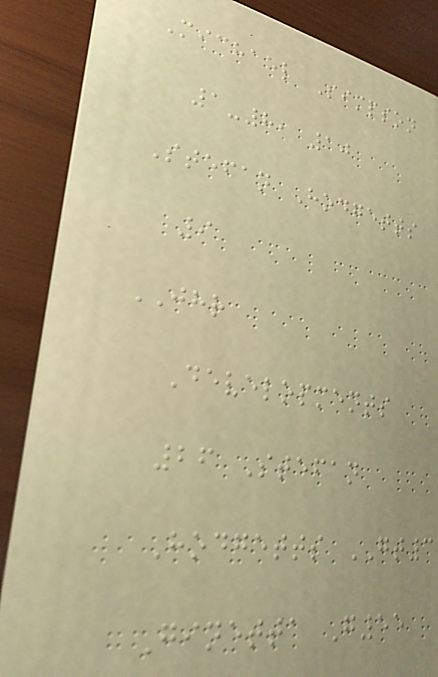Michael Simpson
1-8, 10
Stefan Hodgetts
9
JHR
Developments
26 Stefan
Hodgetts GT3
Ginetta G55
